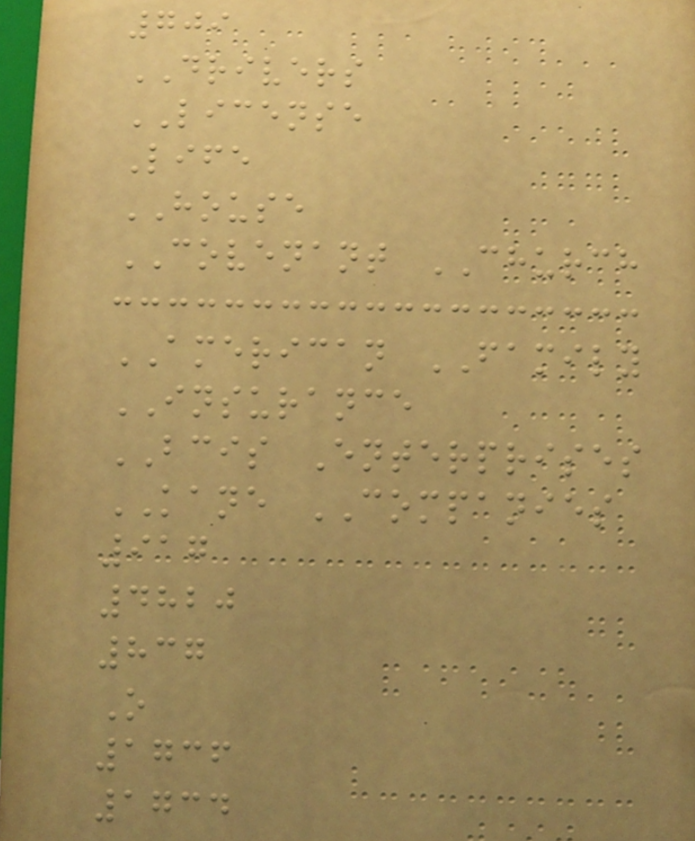709
DRIVERS
LICENSE
Life
HOUSE
COVENANT CHURCH
AMERICAN FAMILY
INSURANCE
BCIS Enterprises
KANE COMPANIES
917
4820
837
O
1736
1734
